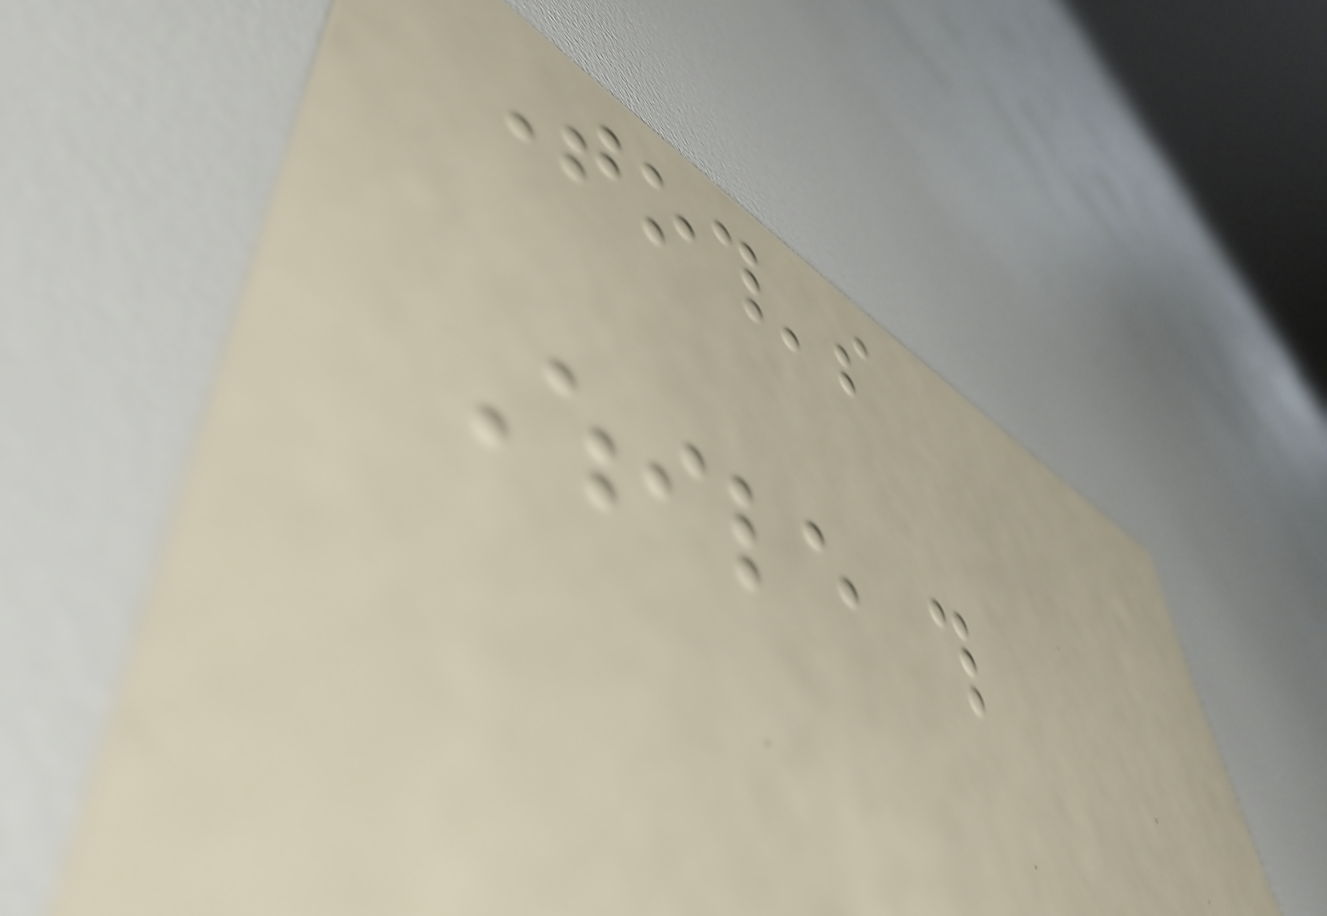Toth's
While this
